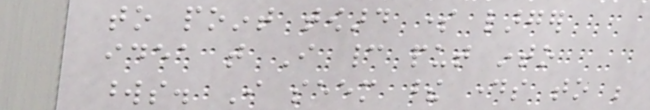to point toward some larger
idea that I cannot put into
words. I seem these days to be
